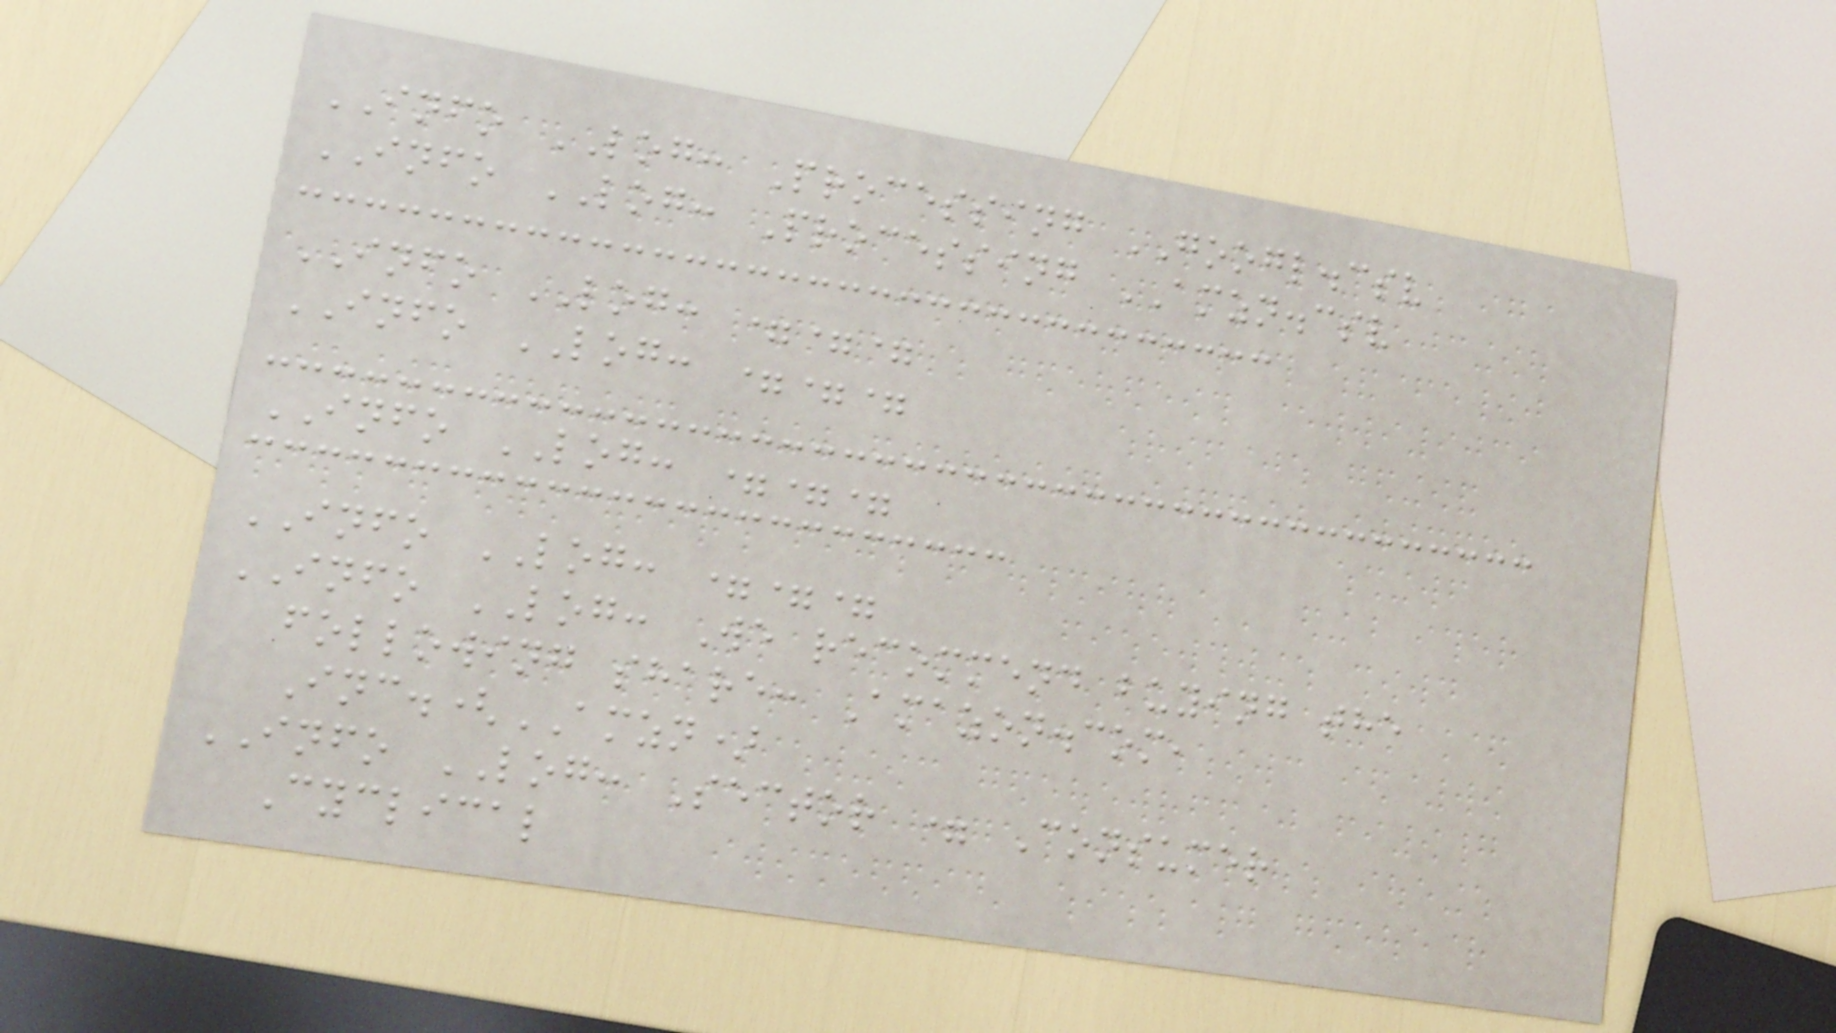INFO LOG: Processing GOOGL.csv
INFO LOG: Processing AMZN.csv
INFO LOG: ===
INFO LOG: ===
INFO LOG: ===
INFO LOG: ===
INFO LOG: We recommend buying the
following share: Amazon.com,
Inc.(AMZN)
INFO LOG: Sector = Consumer
Cyclical
